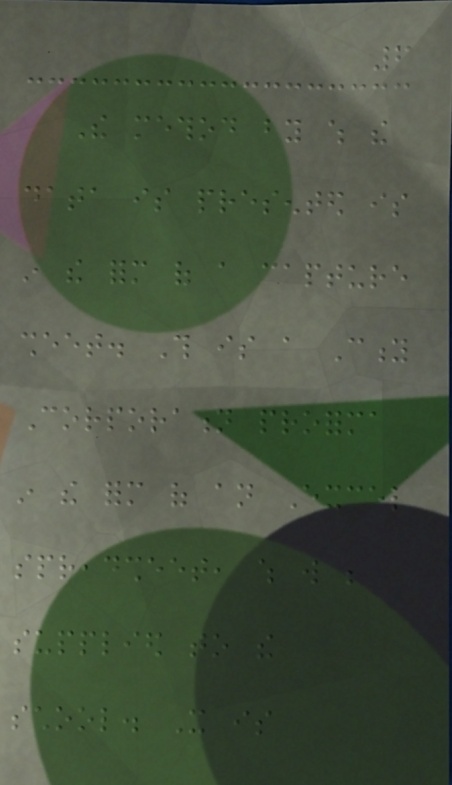6
The method by which the
data is presented is
in the form of a capture
sheet. This is a City
Corporation proforma
in the form of an Excel
spreadsheet, which will be
supplied to the
school. It is
